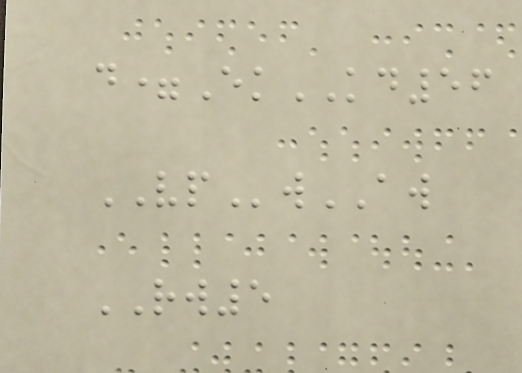d=EkKD56
VPwAW
RW5
